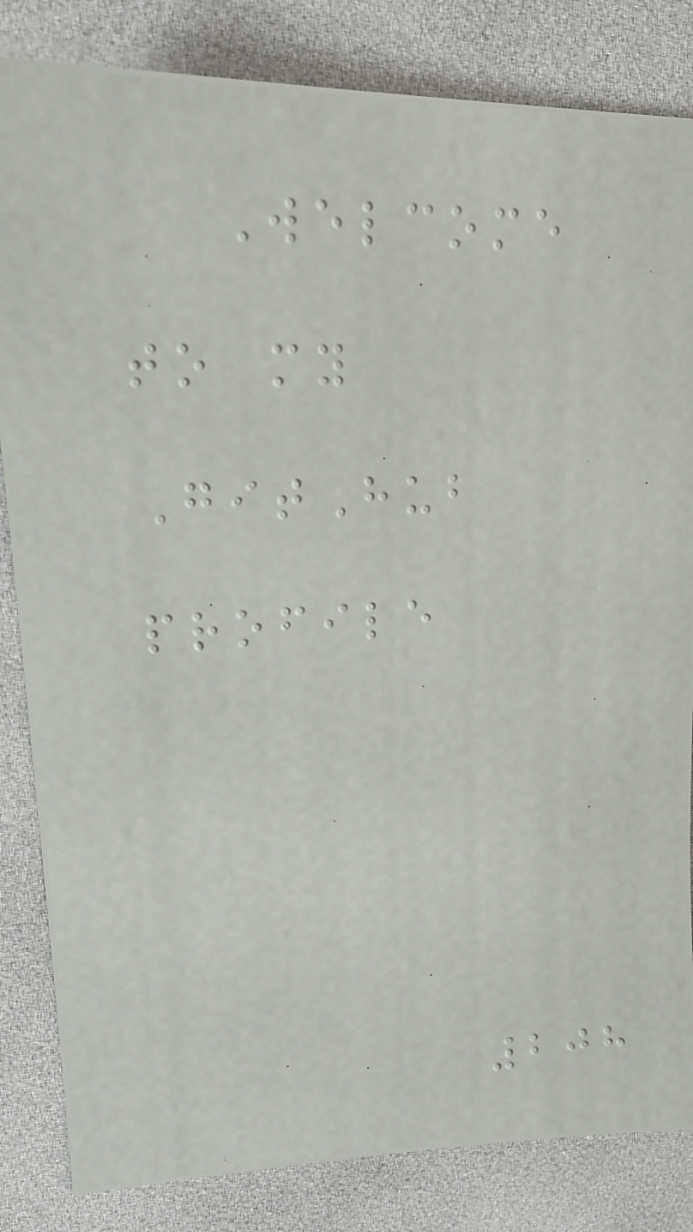Welcome
to my
GitHub
profile
208
